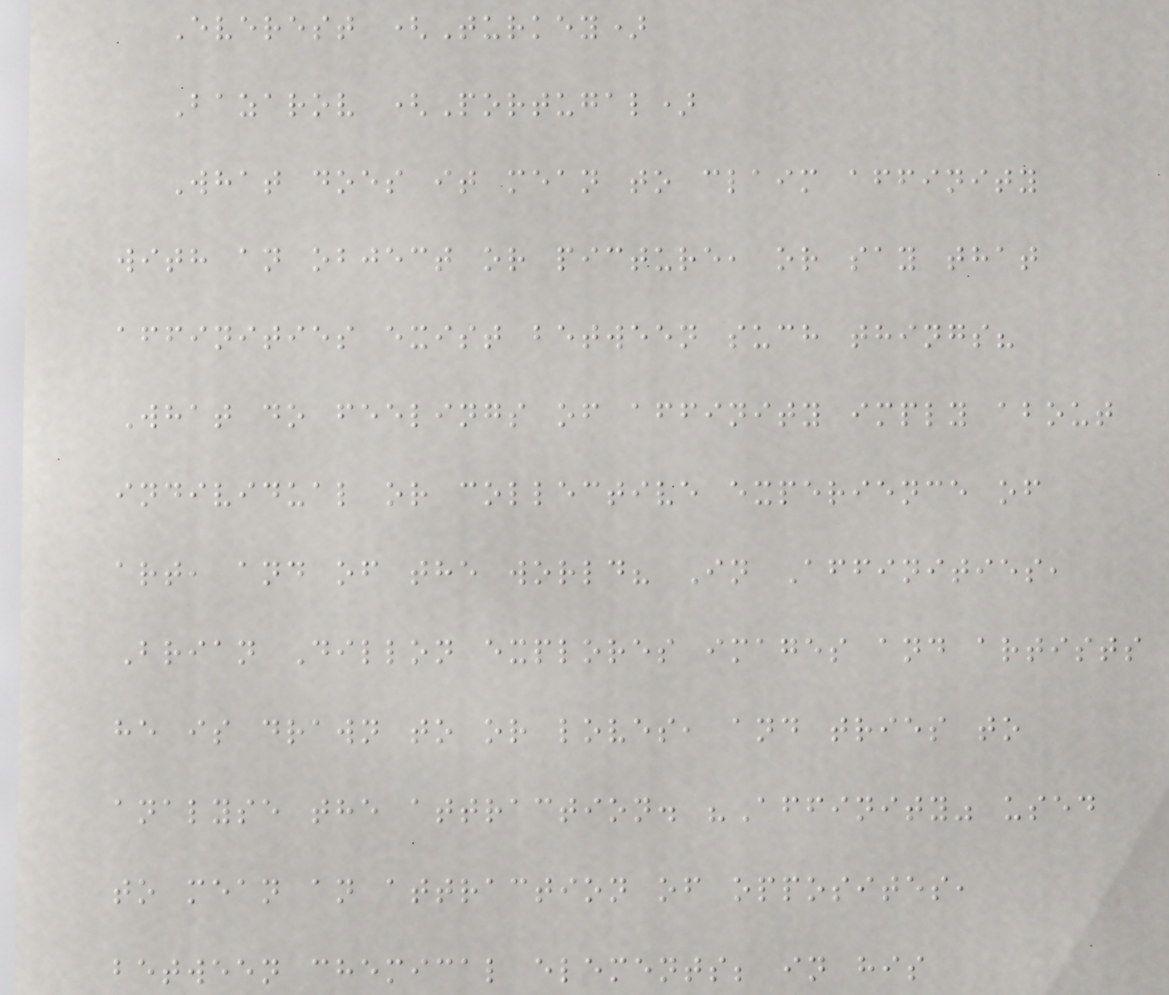Everest (Turkey)
Bazarov (Portugal)
What does it mean to claim affinity
with an object or picture, or say that
affinities exist between such things?
What do feelings of affinity imply about
individual or collective experience of
art, and of the world? In Affinities,
Brian Dillon explores images and artists
he is drawn to or loves, and tries to
analyse the attraction. "Affinity" used
to mean an attraction of opposites,
between chemical elements; in his
